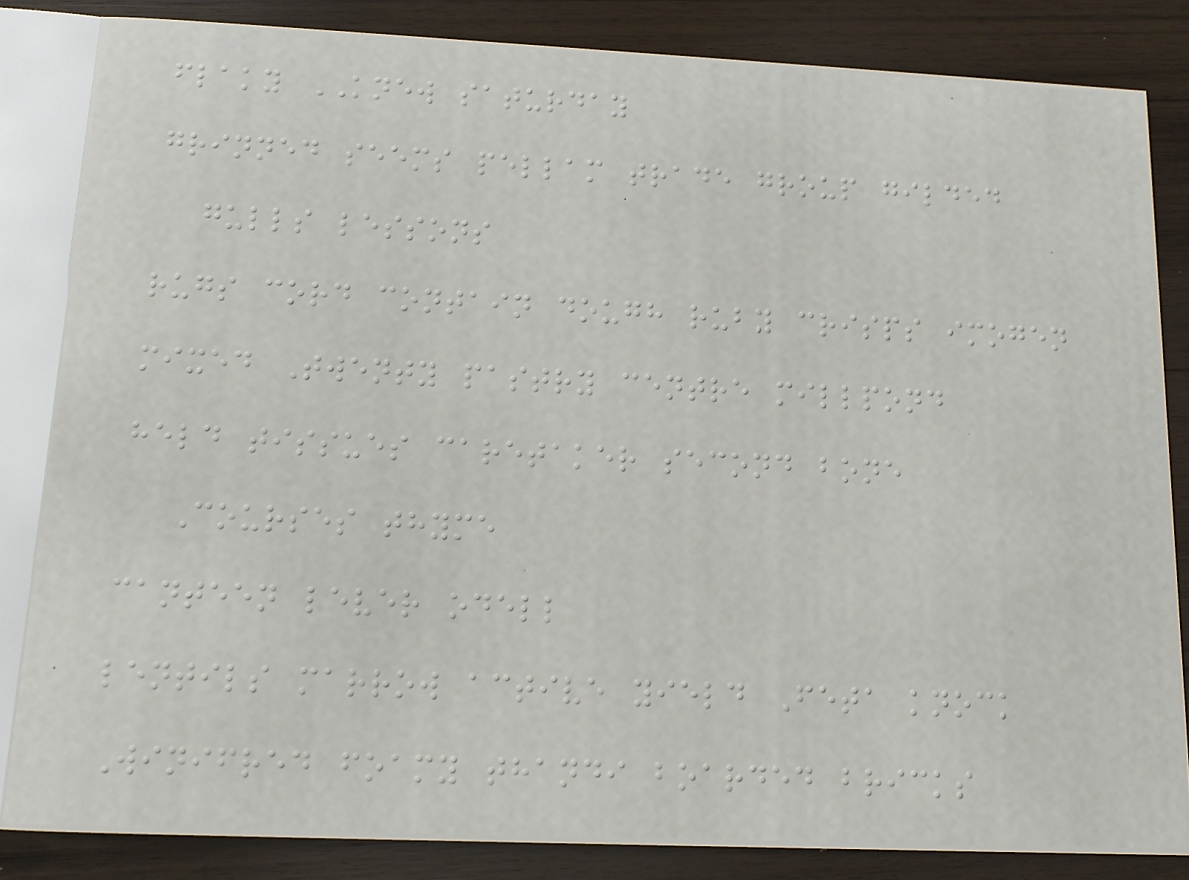flaky KNEW saturday
grinned seems pellam trade group gilded
gulls lessons
rugs cord contain dough ruby crisps imogen
mixed Twenty pastry centre millpond
held tissues caretaker second bone
Courses thyme
canteen lever odell
lentils marrow active yield Feta knock
Winifred foamy thandi boarded bricks
